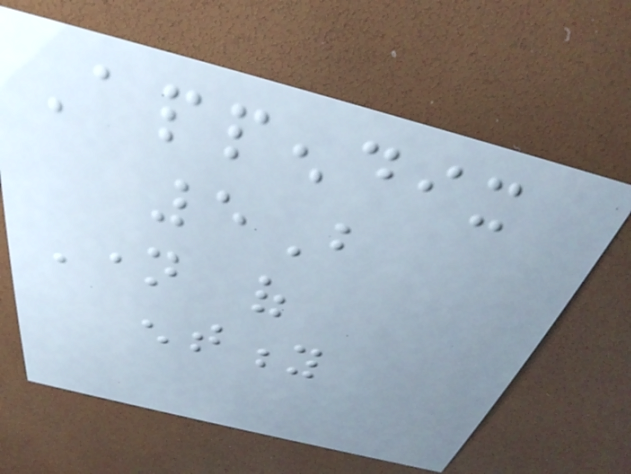Appendix
5B
Name of
entity
